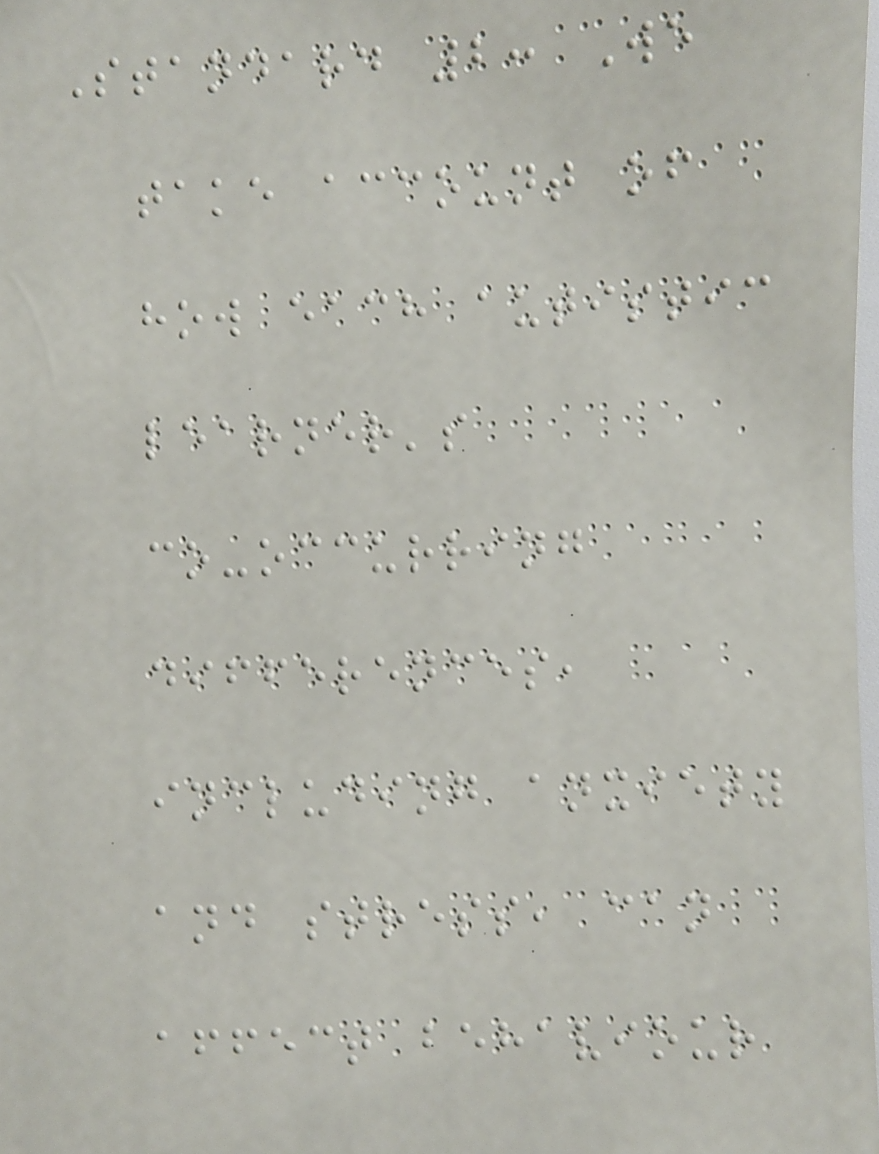Standard 2: We
take account of
how each autistic
learner's
co-occurring
differences,
including anxiety
and stress, can
affect behaviour
